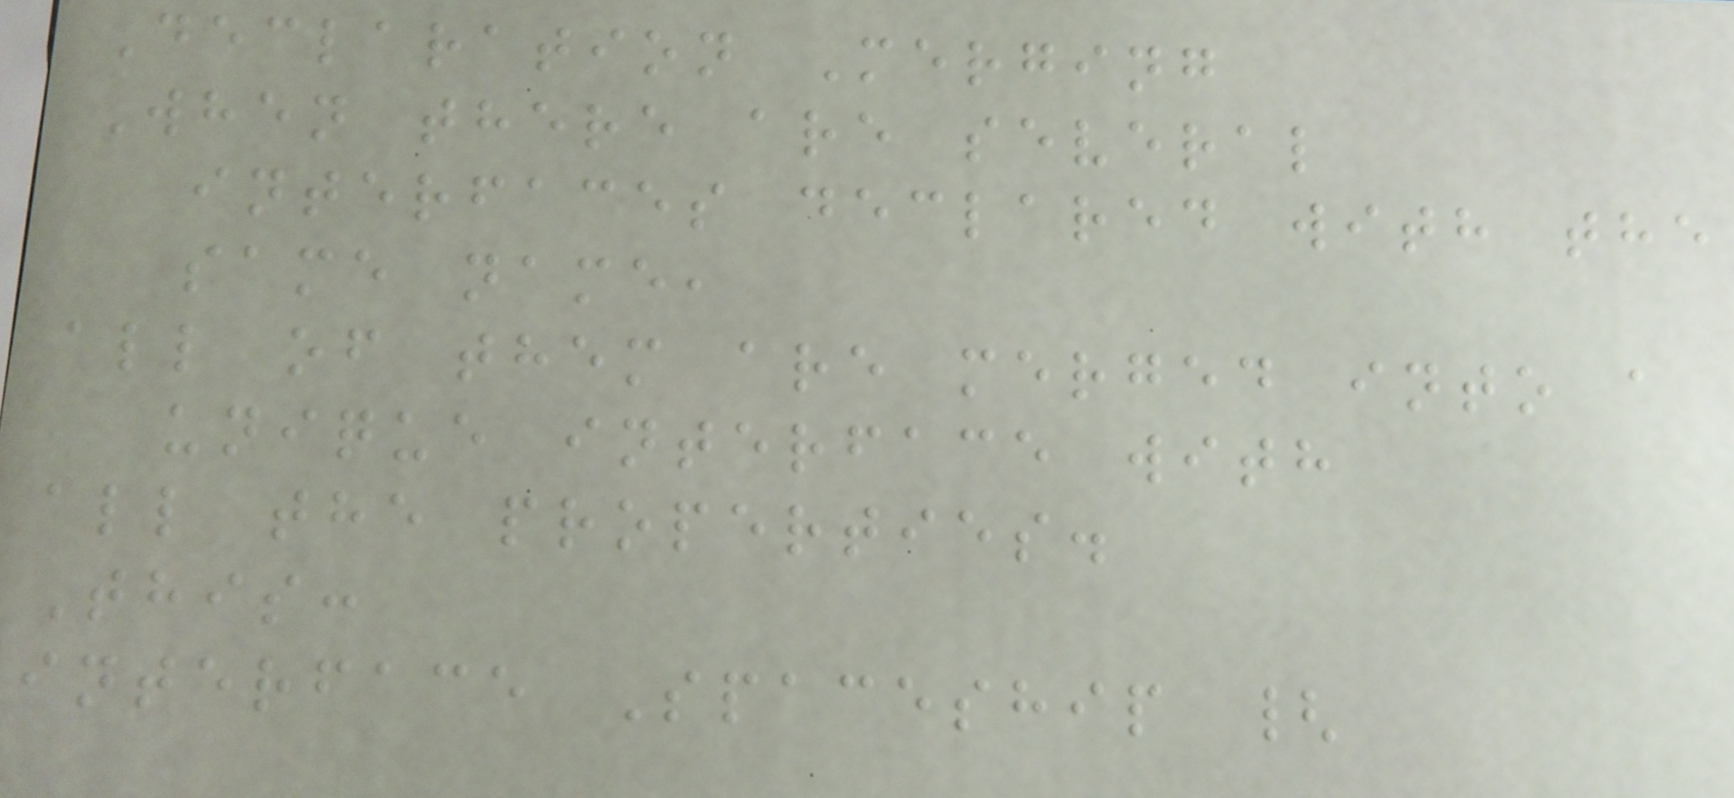Declaration Merging
When there are several
interfaces declared with the
same name,
all of them are merged into a
unique interface with
all the properties.
This:
interface Spaceship {
